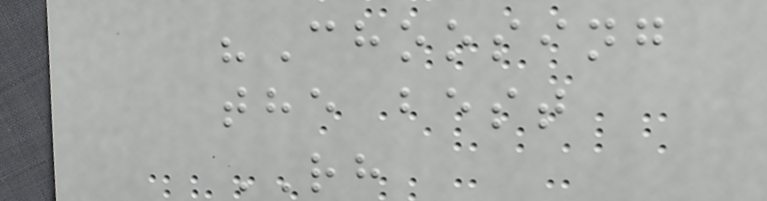"Choosing
the best
RH
